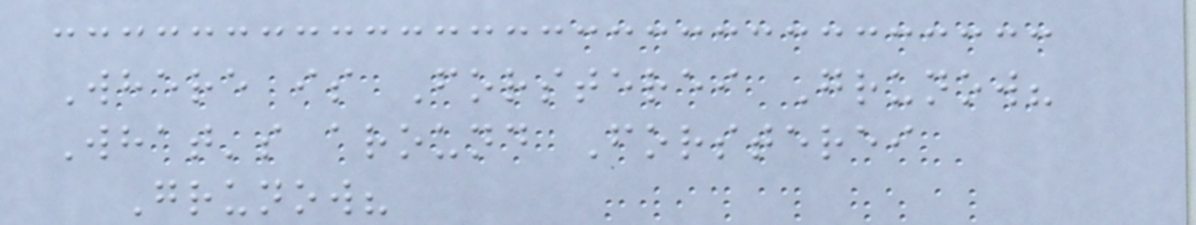Where is Forsterei Grunow?
What's around Forsterei
Grunow?
